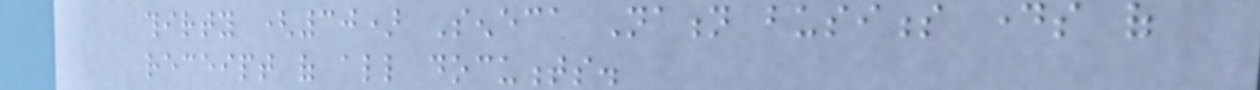thirty (30) Seneca Nation business days of
receipt of all documents.
